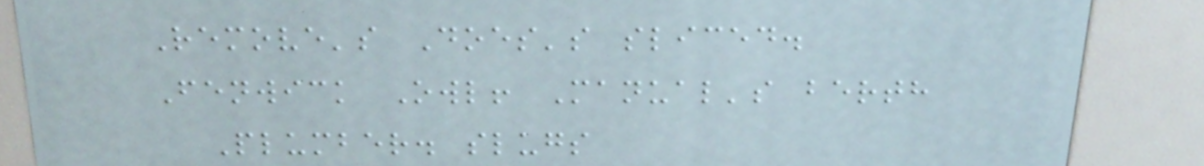Remove's Does's sliced.
Fenwick Owl! Manual's berth
Plumber. slugs
